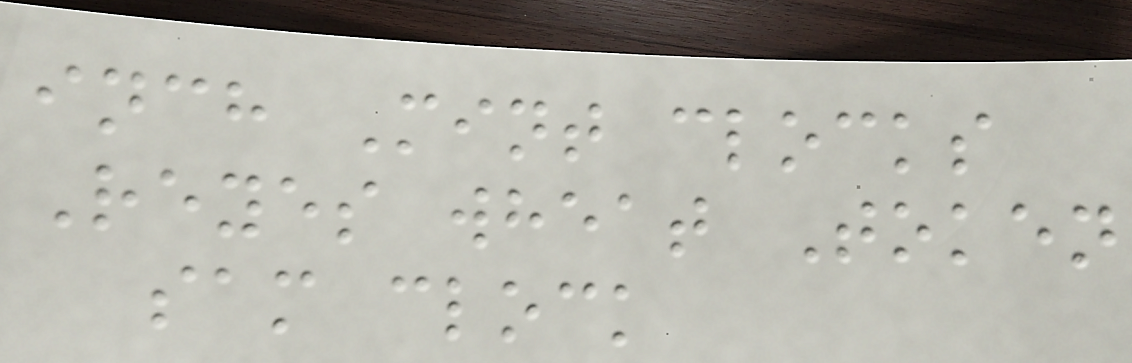inch Mint clocks
Reyes wheat Token
sam clock
